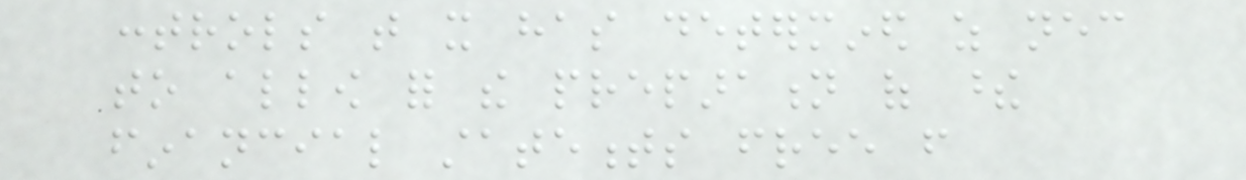controls that it has determined as necessary
to allow for the preparation of these
financial statements free from
